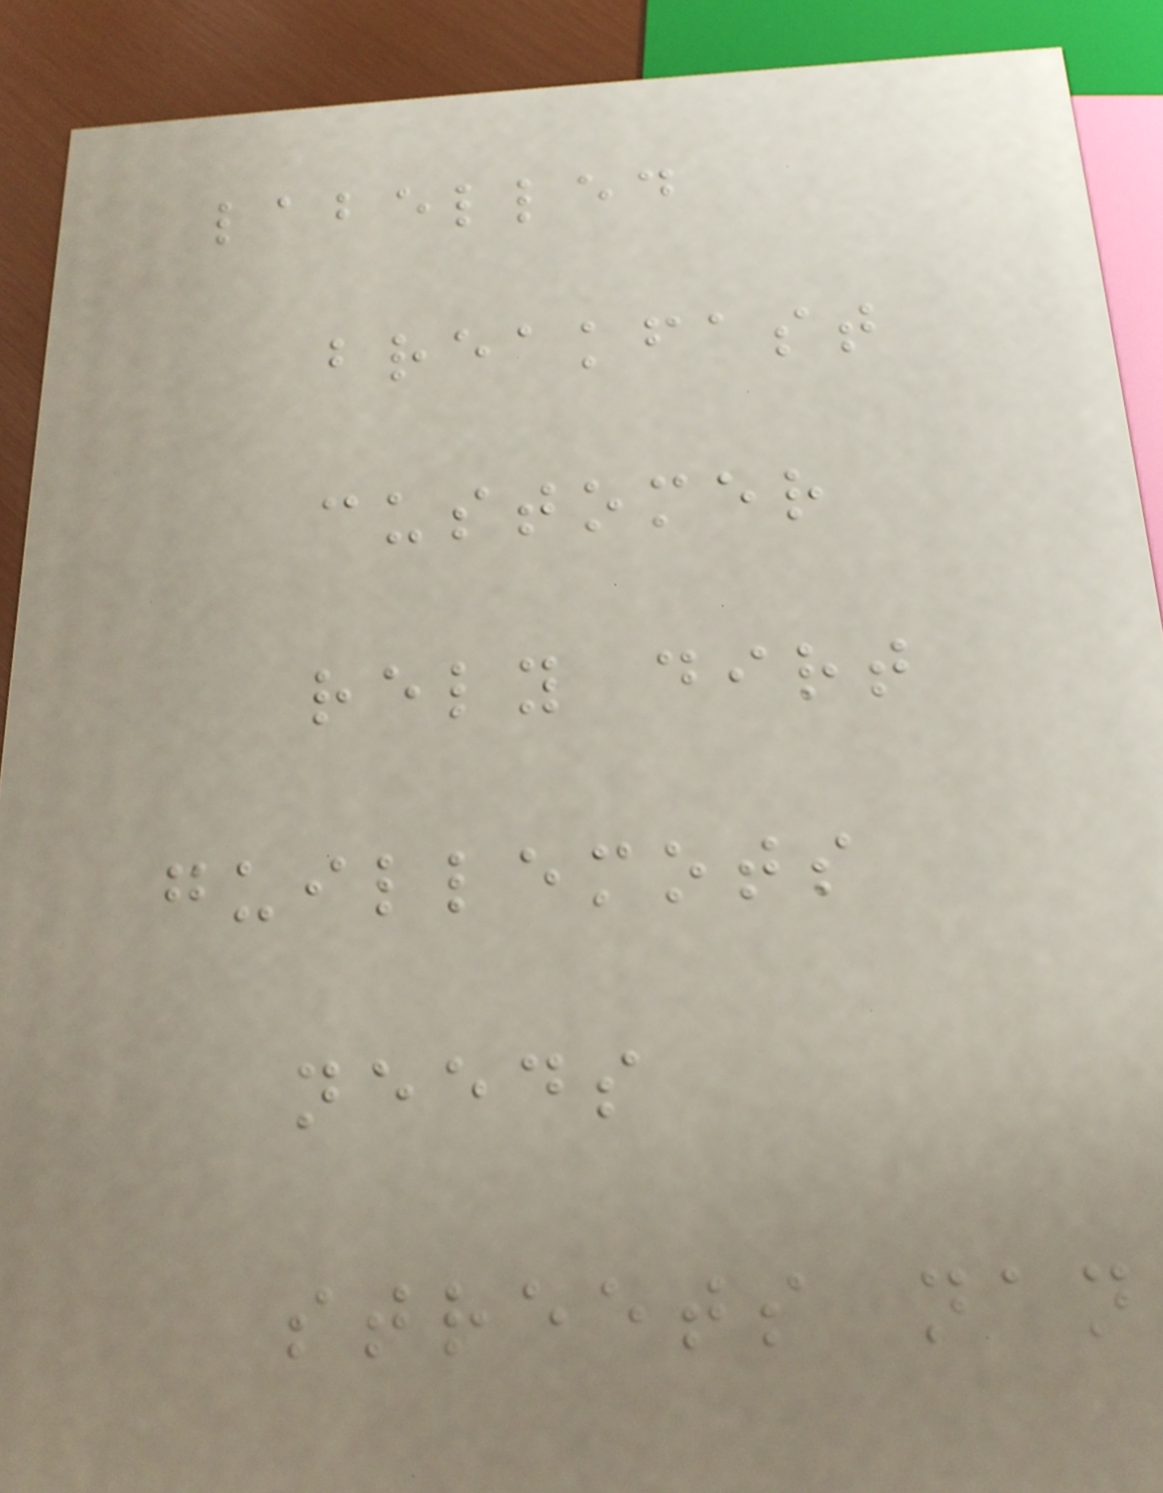labelled
breakfast
customer
rely dirt
guillemots
needs
streets nan
